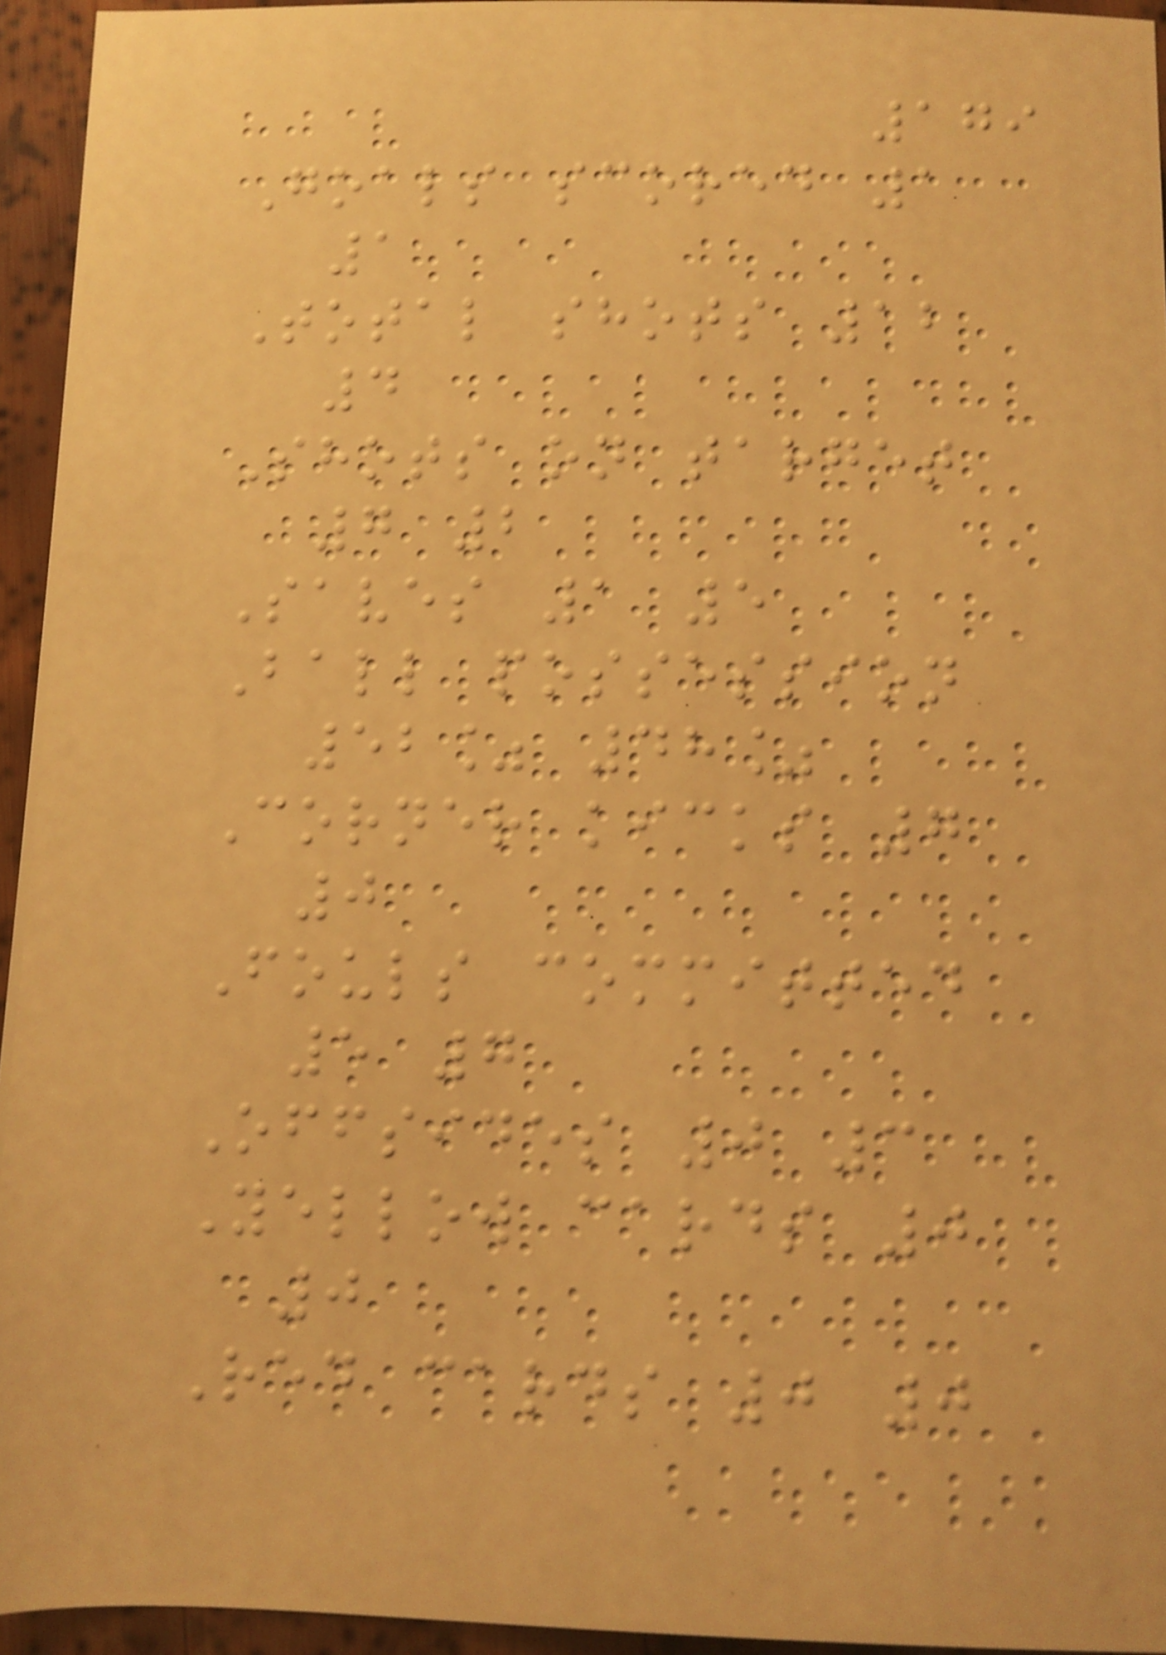179
Goals scored 1
1
Total shots 12
4
Shots on target
7 2
Saves 1 5
Ball possession
52% 48%
Corner kicks 7
0
Fouls committed
5 7
Offsides 0 3
Yellow cards 0
0
Red cards 0 0
